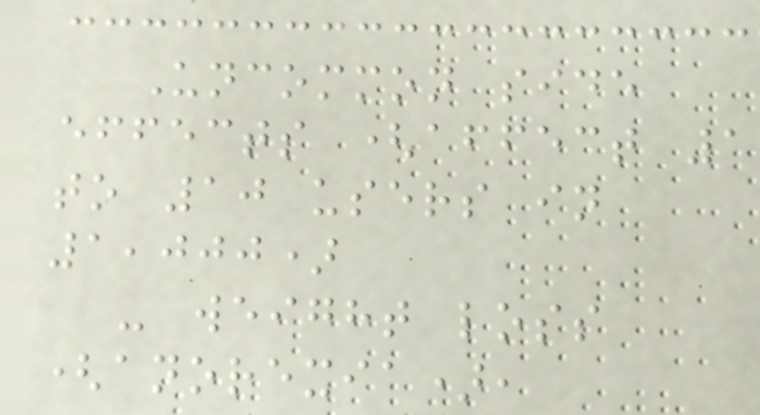Uncommon side
effects (affect 1
to 10 users in
1,000)
- weight loss
(anorexia),
